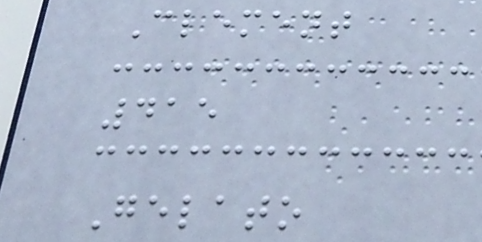Clement
415
Gelato
